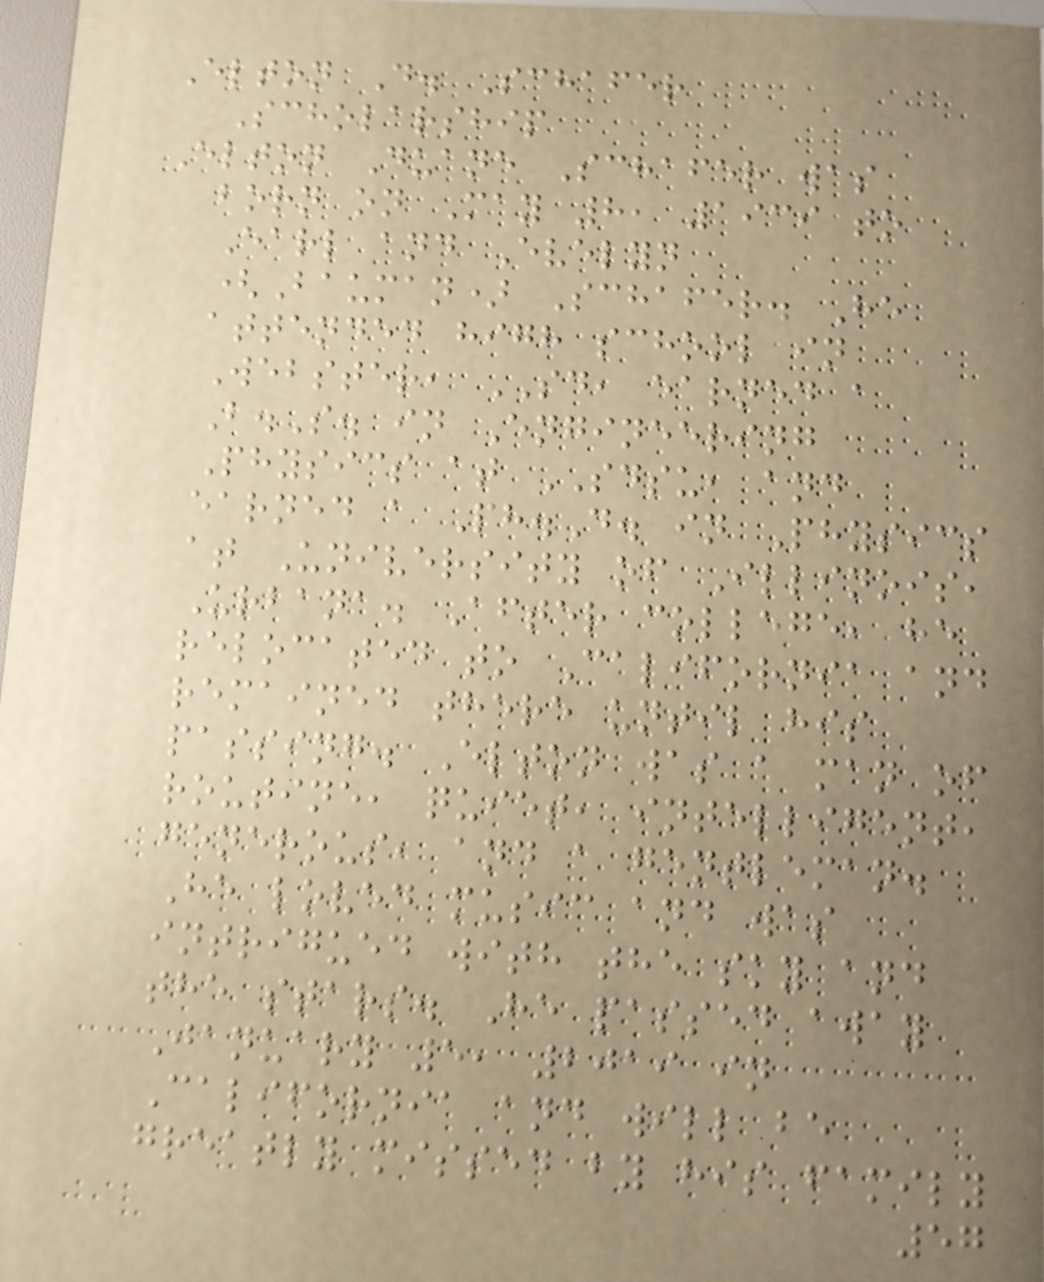Elton D. Schafer
Scholarship
Elton Duane Schafer was
born on May 8, 1939 to
Earl and Evelyn
(Bauman) Schafer. He
attended high school in
Webster, SD, earned a
B.S. in Engineering
Physics at SDSU, and
earned a Ph.D. in Physics
at University of Illinois,
Urbana. After college, he
relocated to California and
remained there until his
passing. Elton was a man of
routine, quiet, intelligent,
generous, and a gentleman.
He loved music and was
intrigued with the sky and
the stars. He passed away
January 5, 2019 in
California and will be
greatly missed by his family
57
